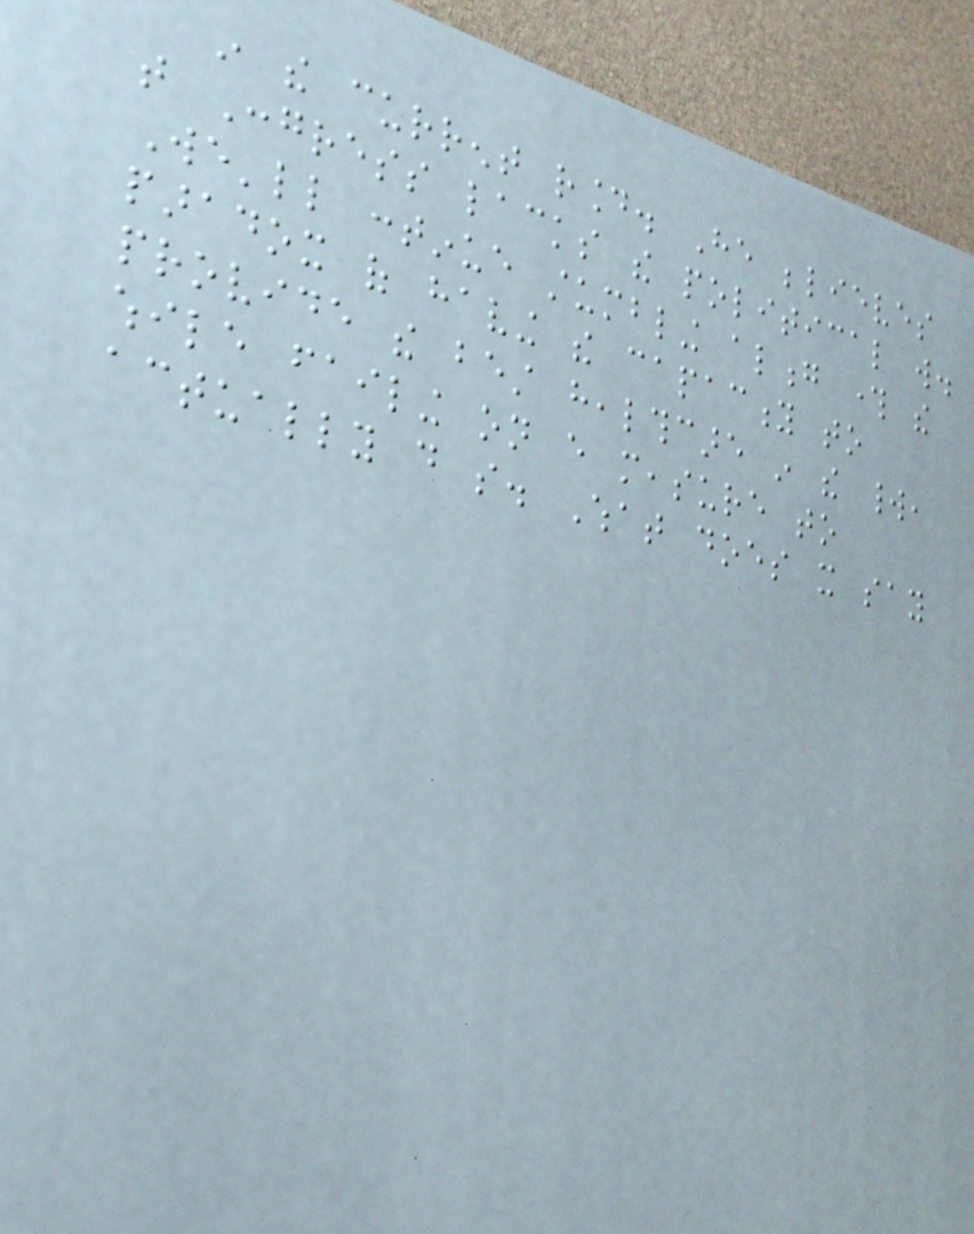in the current round. He believes
that Congress lacks the political will.
We'll continue stumbling along through the
paradox of having the capacity to
provide the best healthcare in the world,
while failing on every measure to
actually do so. What does it say
